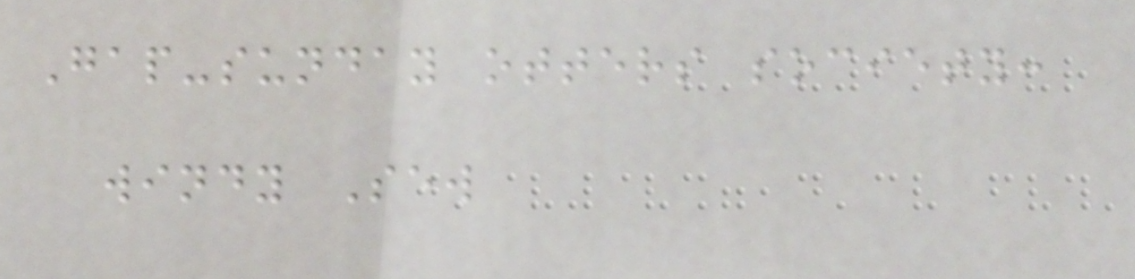Gap-sunday otters society:
windy Sew
